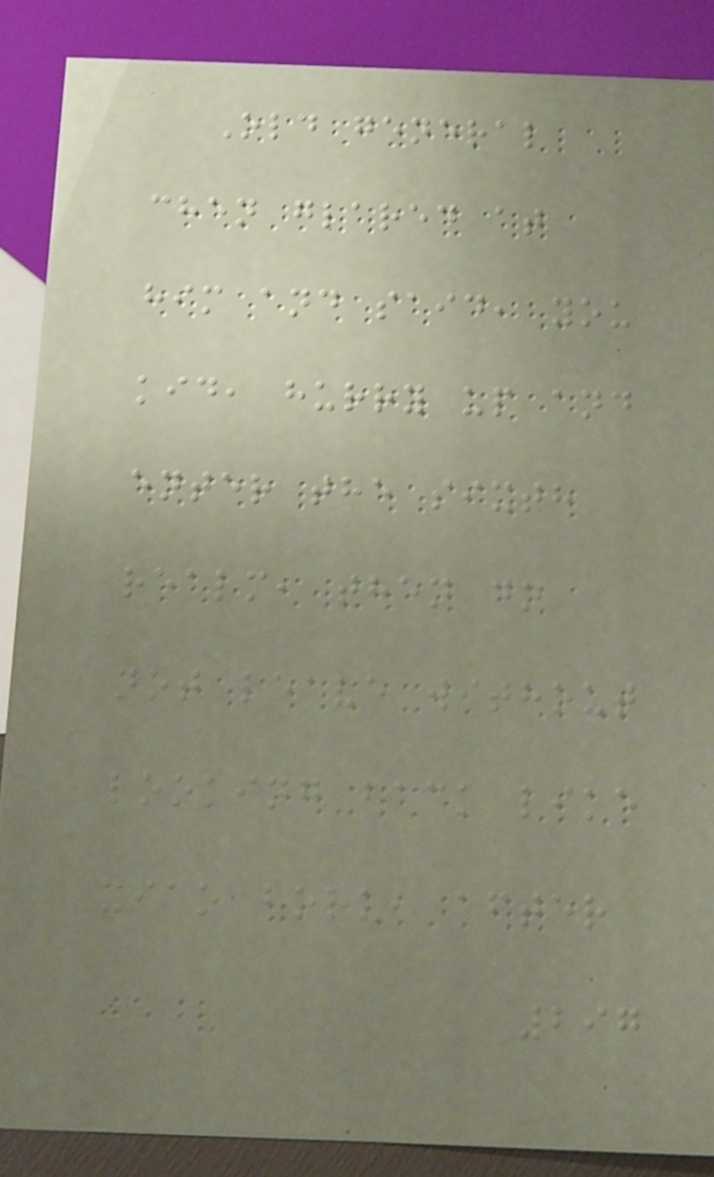Old general
chen glared at
him and said, you
kid, hurry up and
enter the sixth
realm, then do
not leave without
looking back like
xiao boru, after
297
